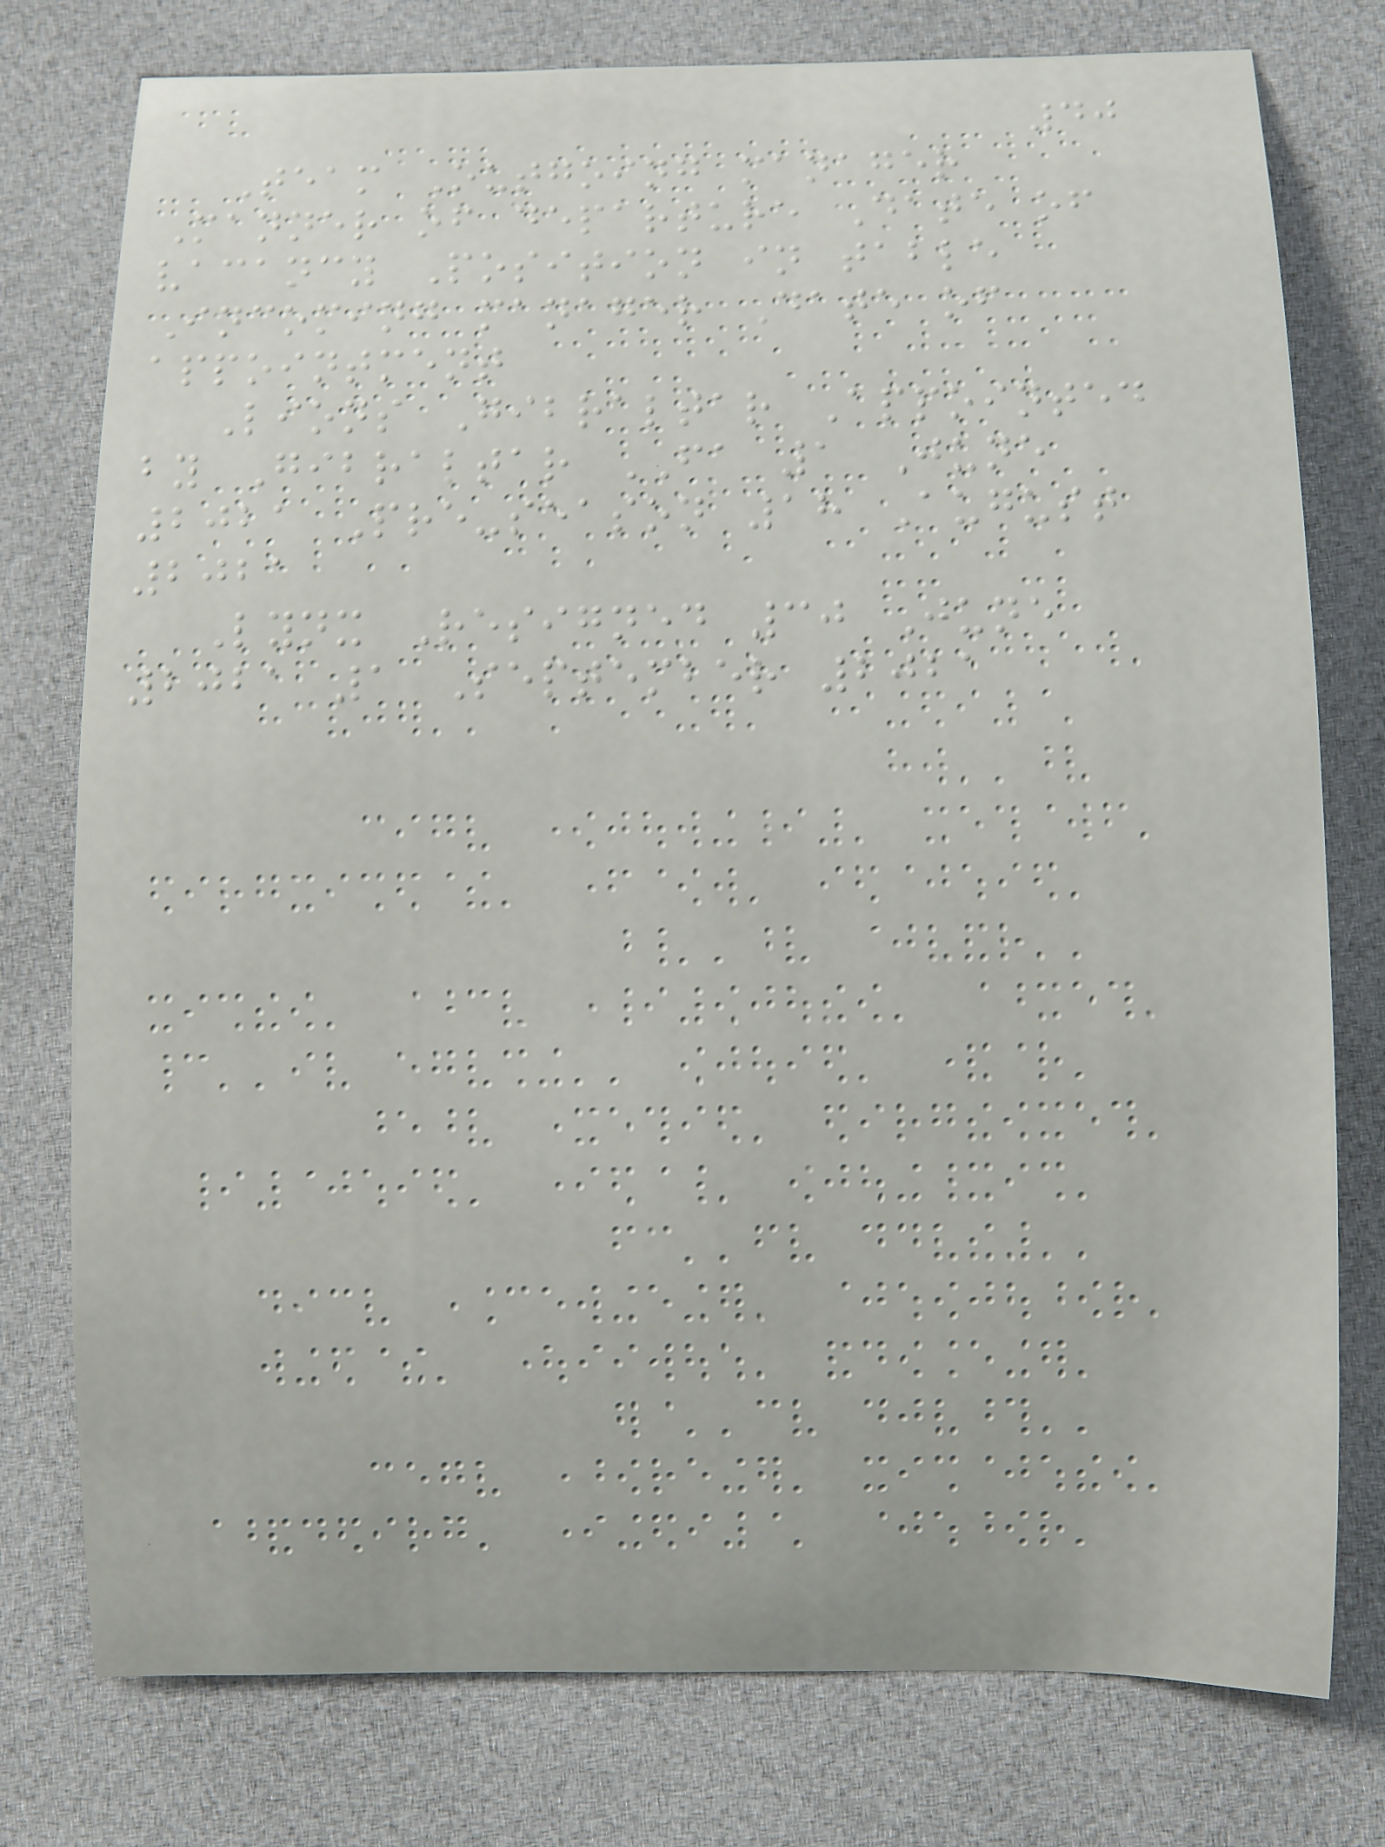40
Team Outgoing manager
Manner of departure Date of
vacancy Position in table
Incoming manager Date of
appointment
Lions Gibraltar Appointed
by Gibraltar FA 1 June
2021 Pre-season 18 August
2021
Lynx Resigned 30 June
2021 1 September 2021
